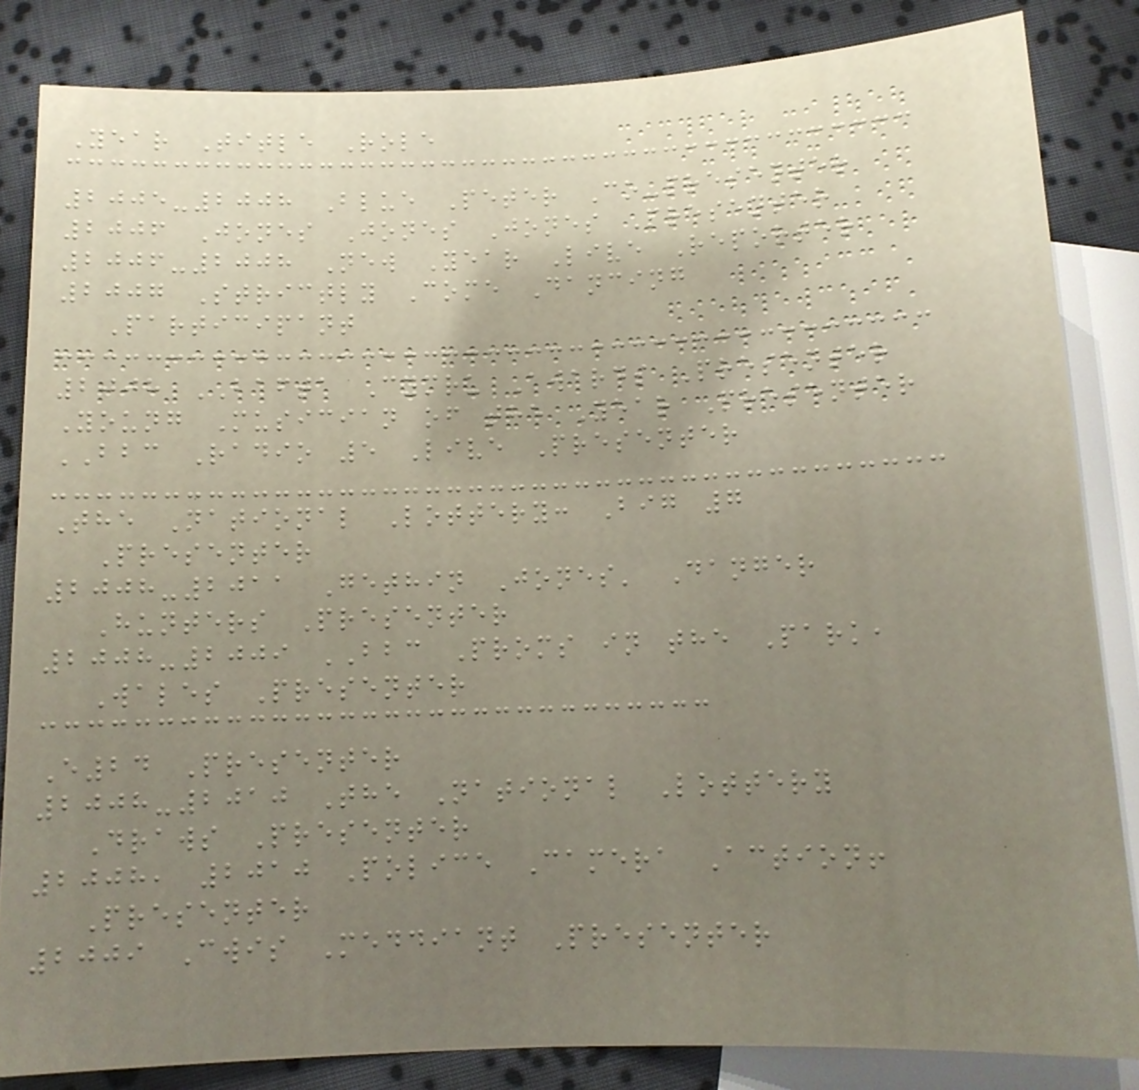Year Title Role
2005-2008 Blue Peter Co-presenter
2006 Jones Jones Jones Presenter
2006-2008 New Year Live Reporter
2007 Strictly Come Dancing
Participant
2008 BAFTA Cymru Awards Presenter
Young Musician of the Year Presenter
BBC Radio 5 Live Presenter
The National Lottery: Big 7
Presenter
2008-2011 Gethin Jones' Danger
Hunters Presenter
2008-2009 BBC Proms in the Park,
Wales Presenter
E24 Presenter
2008-2010 The National Lottery
Draws Presenter
2008, 2010 Police Camera Action!
Presenter
2009 Cwis Meddiant Presenter
